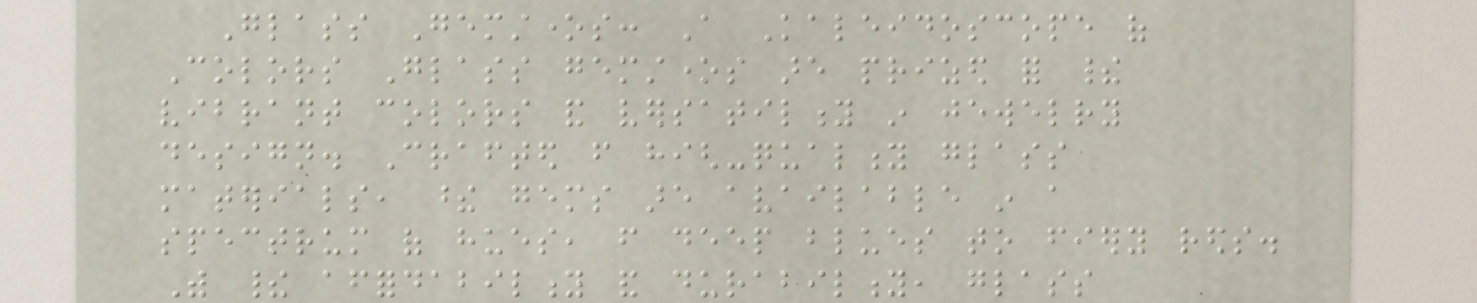Glass Gemstones: A Kaleidoscope of
Colors Glass gemstones are prized for their
vibrant colors and versatility in jewelry
design. Crafted from high-quality glass
materials, these gems are available in a
spectrum of hues, from deep blues to fiery reds.
With their affordability and durability, glass
